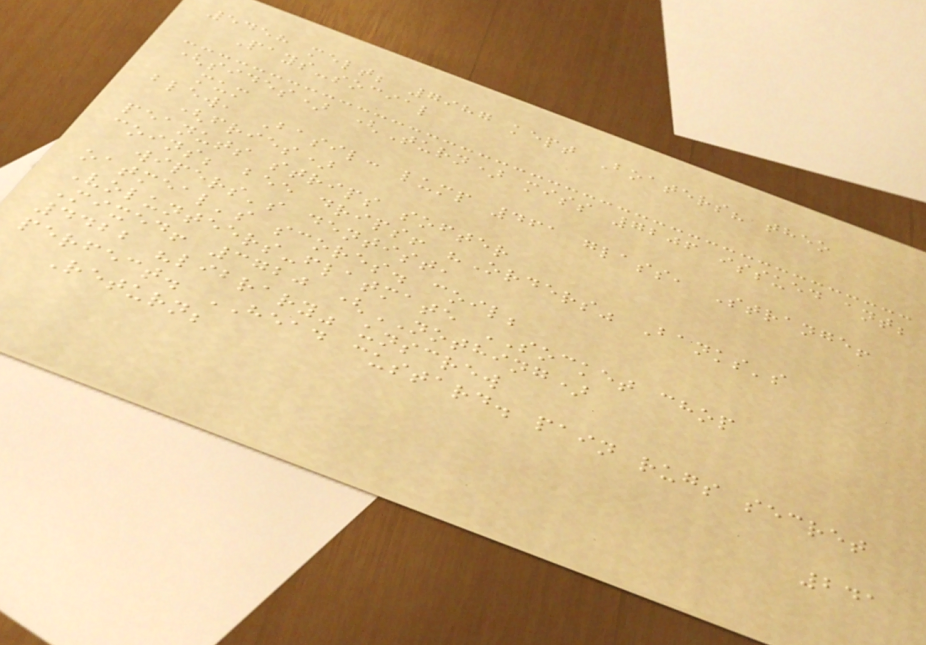5458 melt; 7987 kept Boaters? theo
Pays-social
(sides) (Turn) miss 7206 issued ant;
mum
blew, Basil: lump 461 glass, Strange!
(fries)
peanuts strips softer
coins; bee drips! "Orders" Banks's
wipers's dentist,
oatmeal's scores. coil;
Volunteers-flatmate SOCKET chop
Mixed! 3720 (NOTHING)
4422 "library" unscrew
perfect. HEAD custard. pain rugs secret
Return;
241
